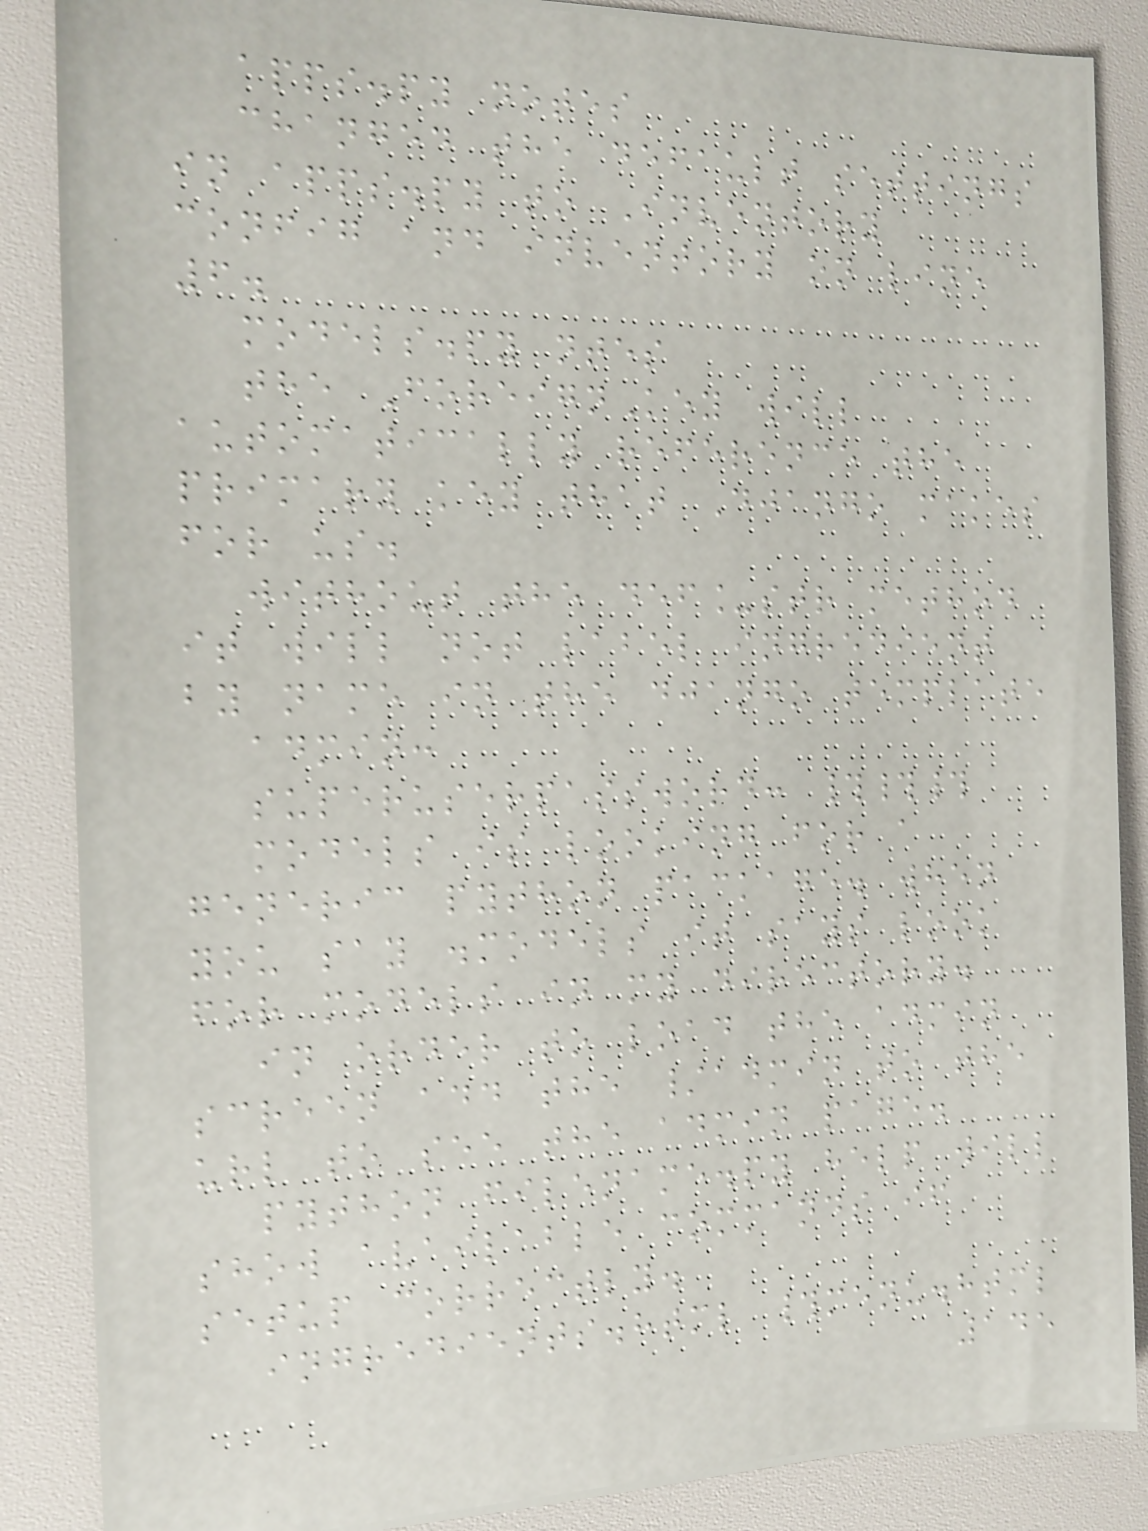apps.py notes
changed the default settings
in apps.py to Inventory
config and inventory on line
6.
models.py ntes
the ForeignKey will
automatically reference the
primary key that Django makes
for us.
without the def_str method
it will not label ingredient
by name in the django template
admin:
superuserpassword: ###
models is looking for a
generic python package. when
you say .models it says look
for models in my directory.
in order to load the admin
screen add the /admin to the
url to see the admin page.
python filename.py help will
show available commands if
setup correctly.
ingredients.html #menu.html
145
